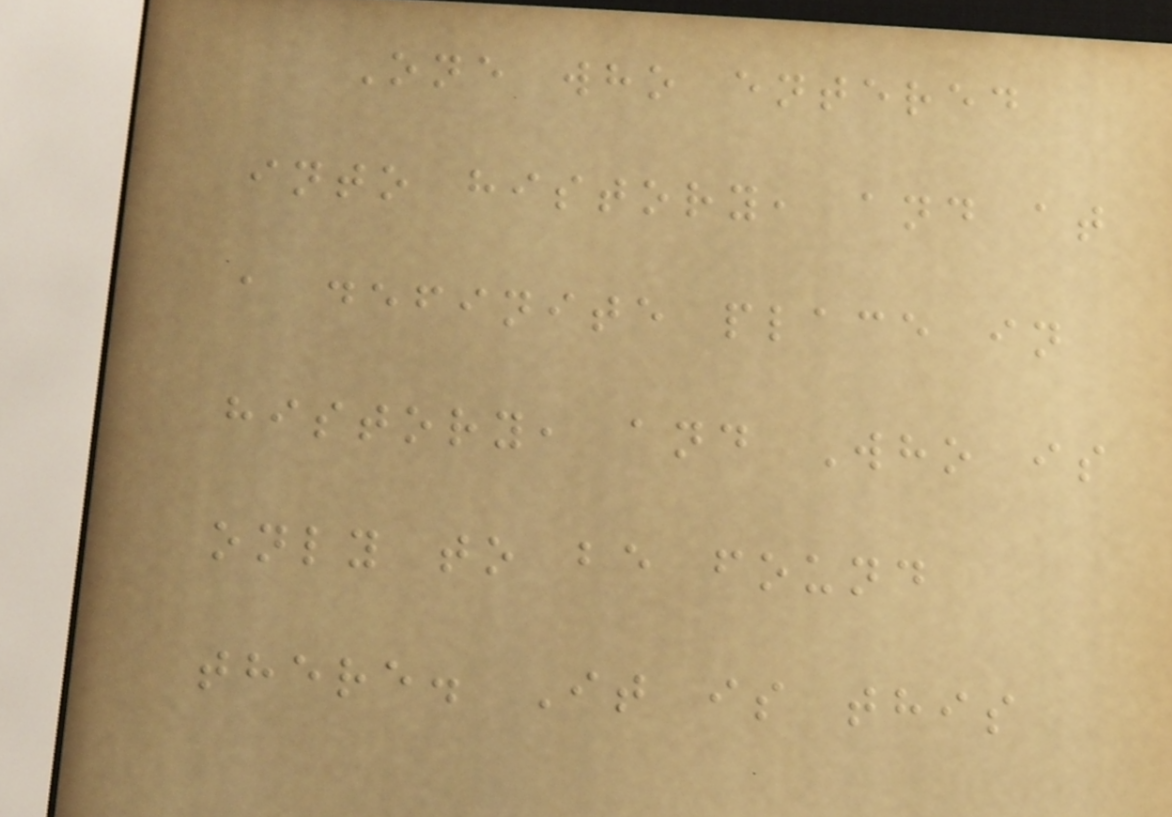One who entered
into history, and at
a definite place in
history, and Who is
only to be found
there. It is this
